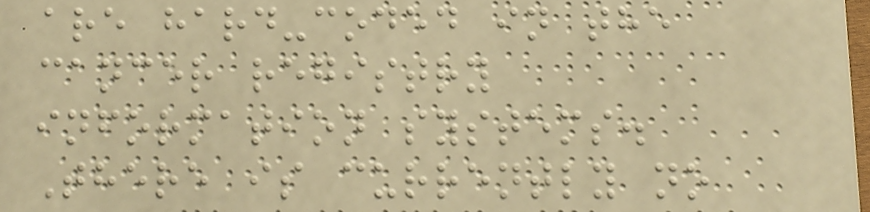are hard-coded in the
cancer registry
information systems.
There is currently no
